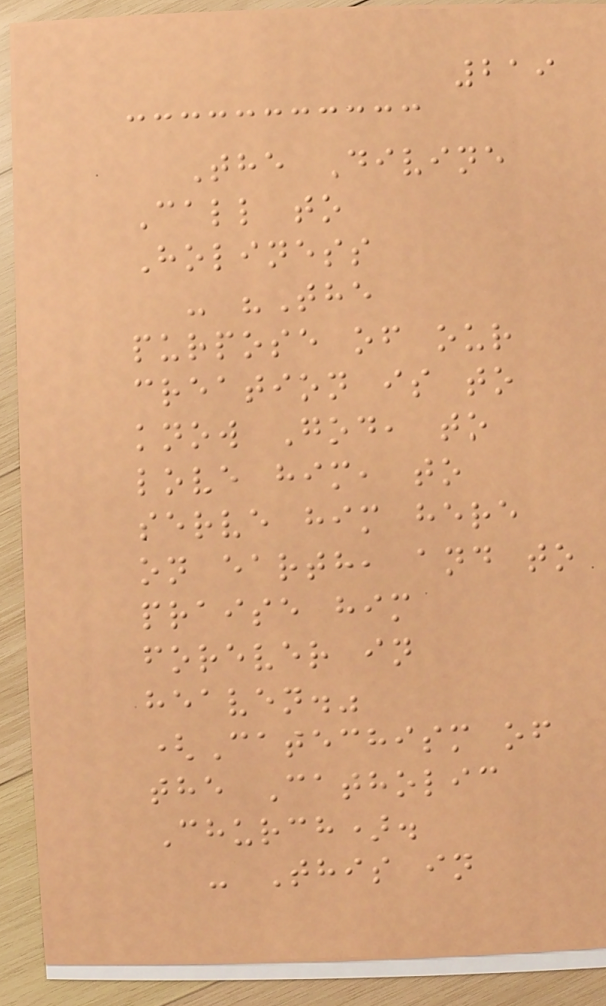219
The Divine
Call to
Holiness
- "The
purpose of our
creation is to
know God, to
love him, to
serve him here
on earth, and to
praise him
forever in
heaven."
(Catechism of
the Catholic
Church).
- This in
